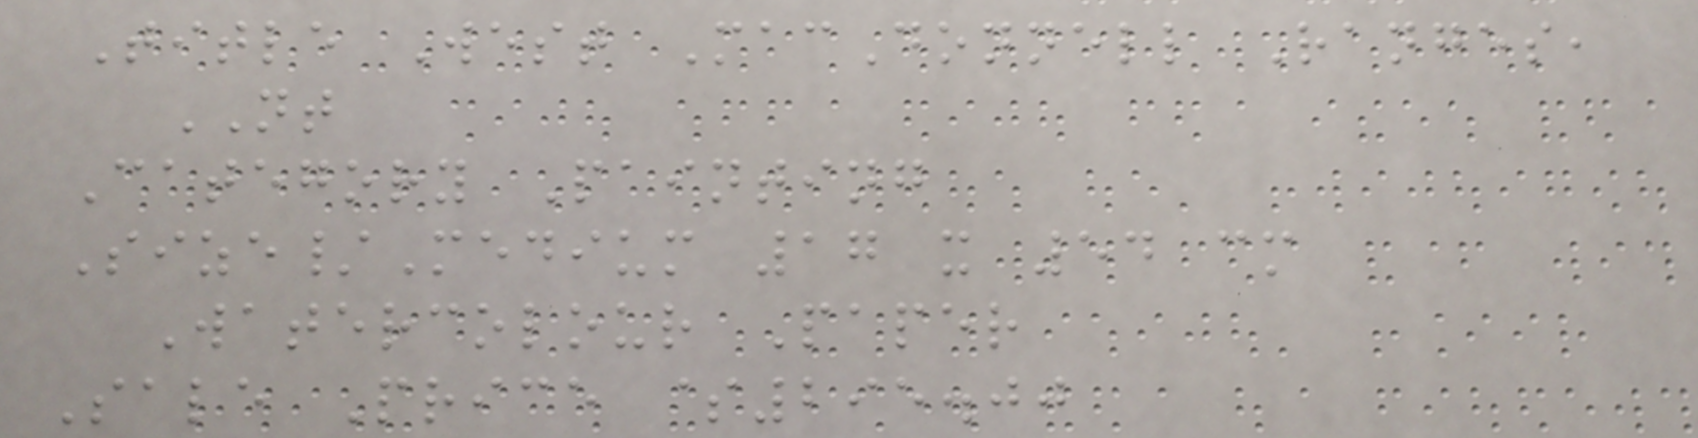Title West MacDonnell Ranges,
NT
Category Painting
Size/Medium 17 x 54 cm
Watercolour Paper
Sale Price $295.00
